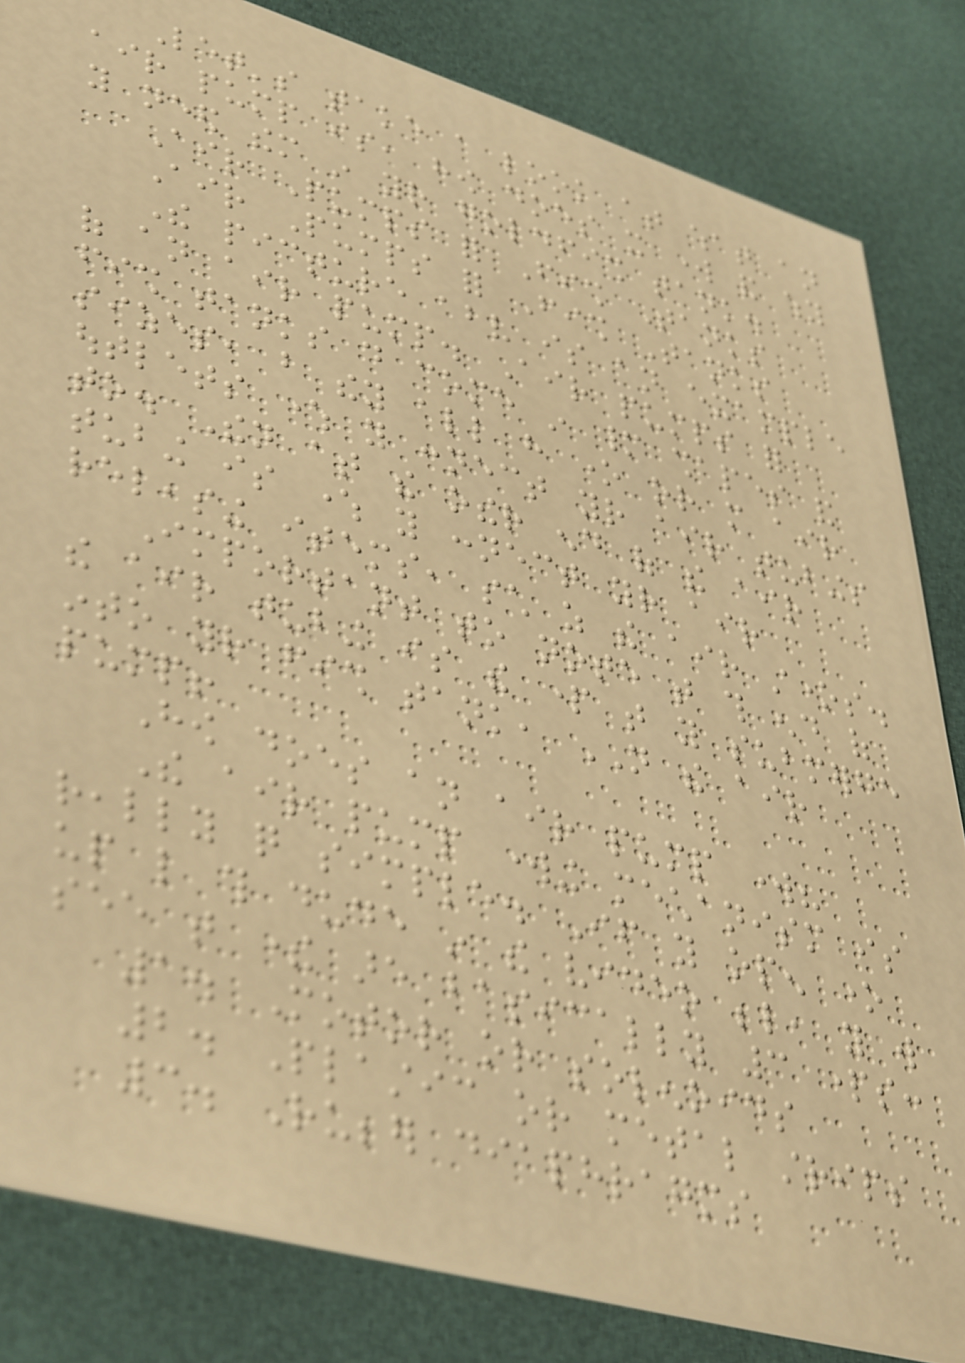Let's take a look at what an
air pump is, how does it work and why
you need them in your goldfish tank.
Air Pumps for Fish Tanks
Air Pumps for Fish Tanks
The picture above is an example
of an air pump. Air pumps for
fish tanks do come in many shapes and
sizes, but they all have one or more air
outlets where you connect your air tubings
to. Then at the other end of the air
tubing is where you connect your air
releasing items, such as the air stones.
Important to note that this end of
the air tubing is the part that you submerge
into your fish tank, NOT the air
pump!
How does an air pump work?
The air pump working mechanism is
really quite simple. If you open one
up like this dude in the video below, you will
see that there are basically 3 parts:
1. Motor or solenoids
2. Plastic or metal strips
3. Rubber diaphragms
